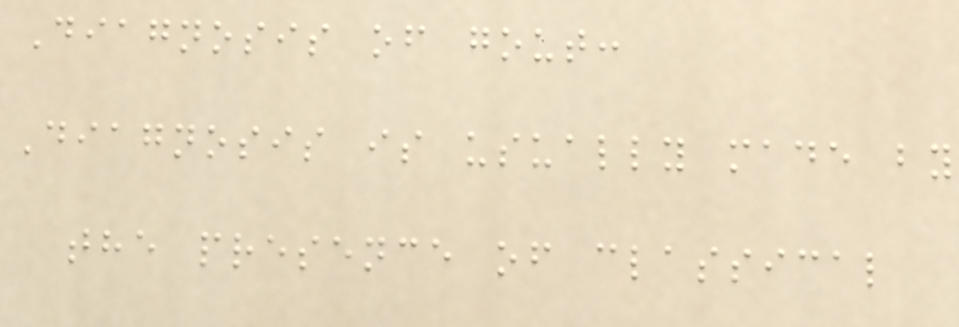Diagnosis of gout:
Diagnosis is usually made by
the presence of classical
